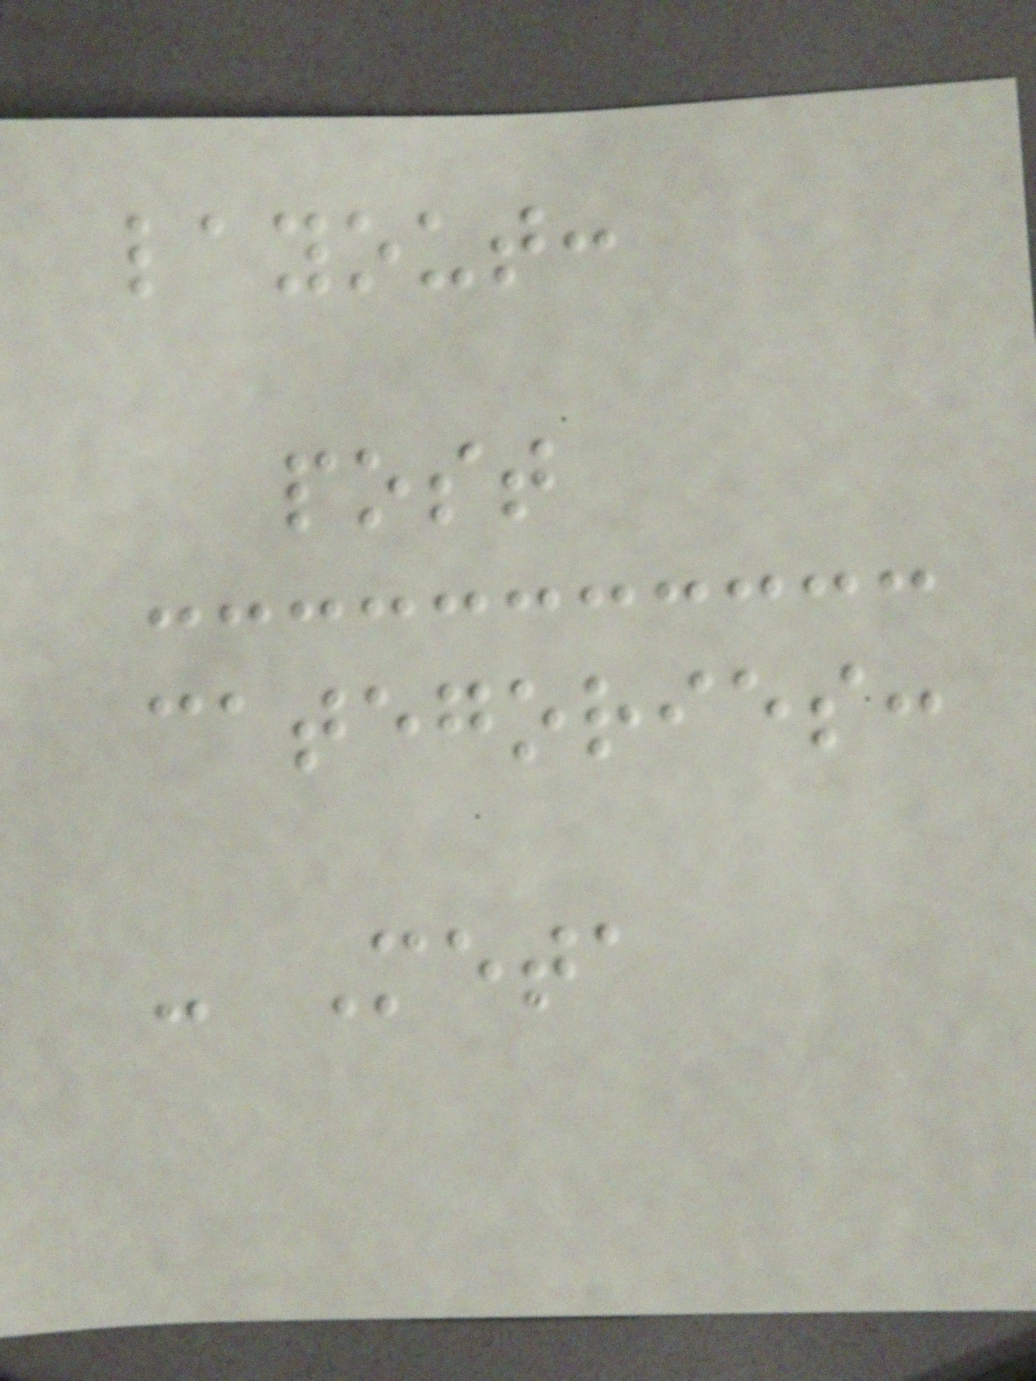layout:
post
categories:
- Meta
